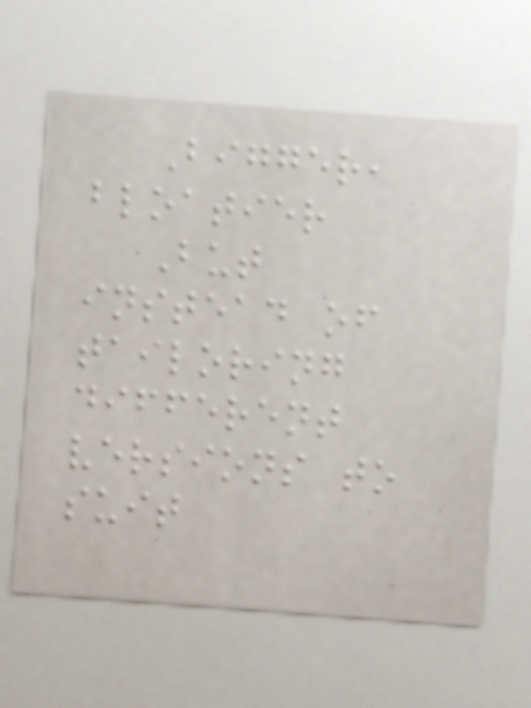Bigger,
bloatier
But
instead of
tailoring
different
versions to
suit
